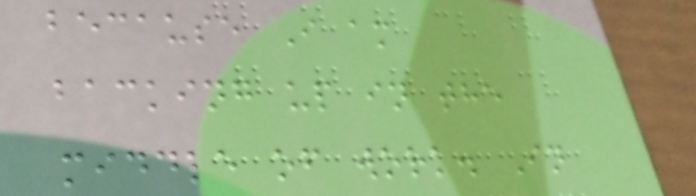because I am
backing up in the
middle of work. In
